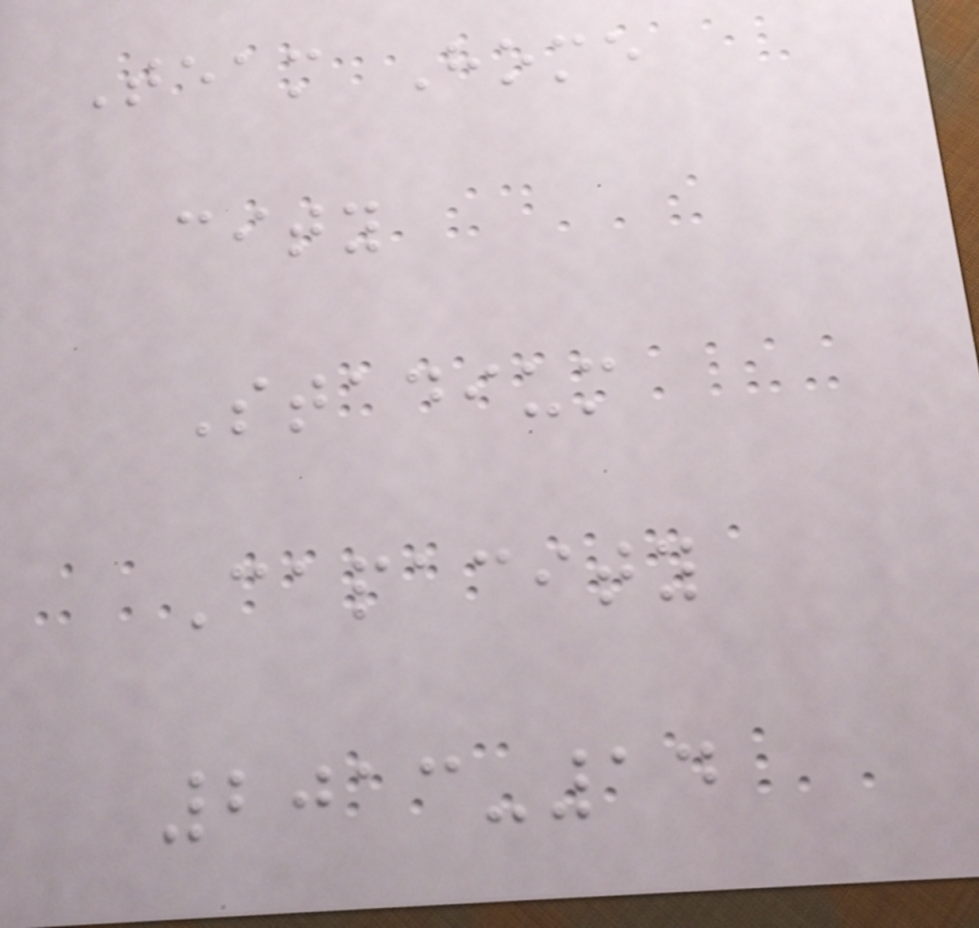Team Home
city
Stadium
Capacity
2013-14
